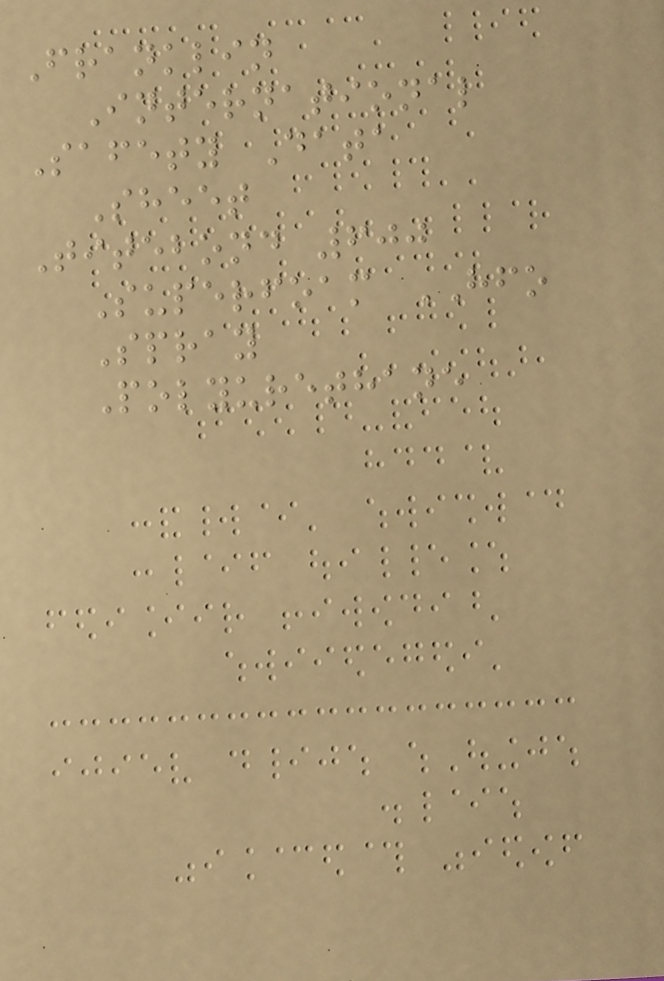Franklin
International
Safety Data
Sheet
Titebond 600
Superfoam HFO
Spray
Polyurethane
